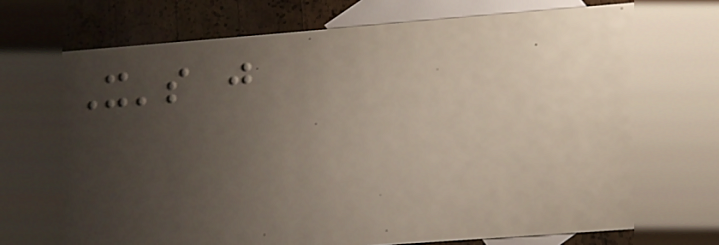It's just
